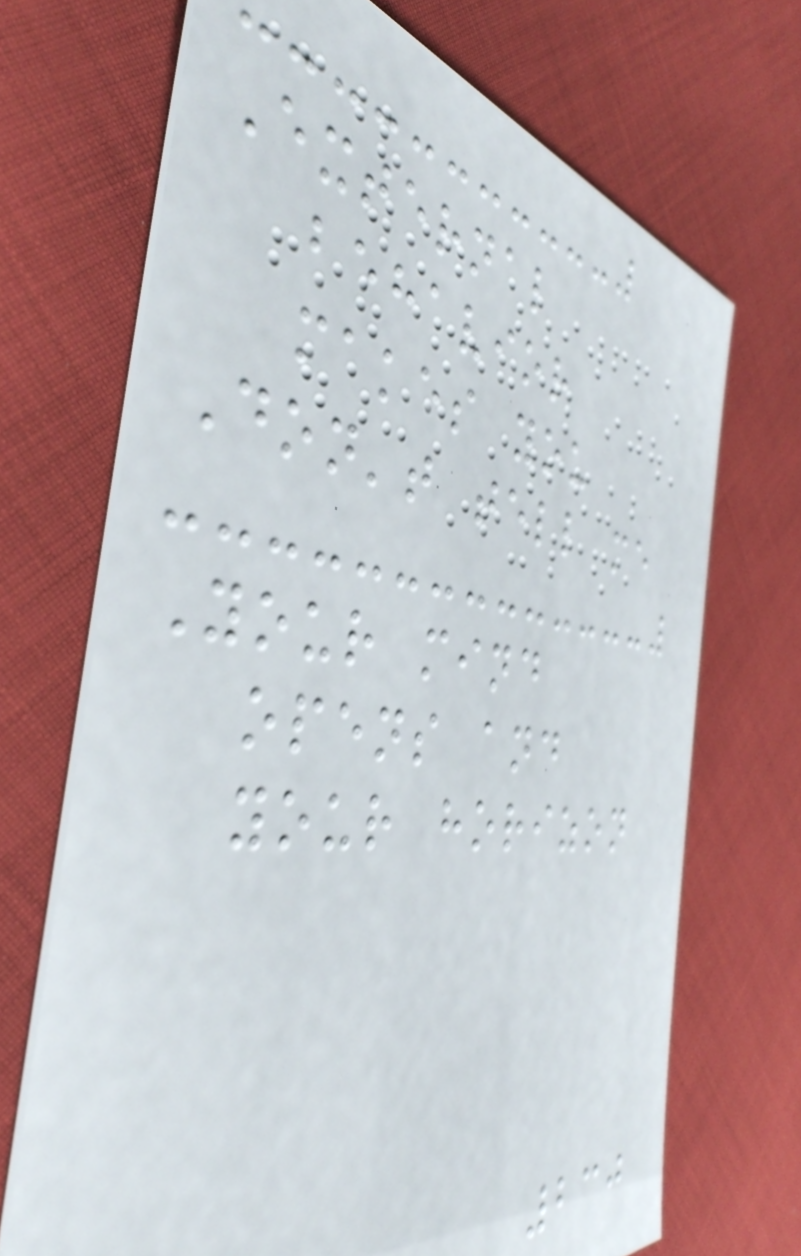External
behavior
makes you
Don't tell me
Your mind
opens and
your horizon
230
